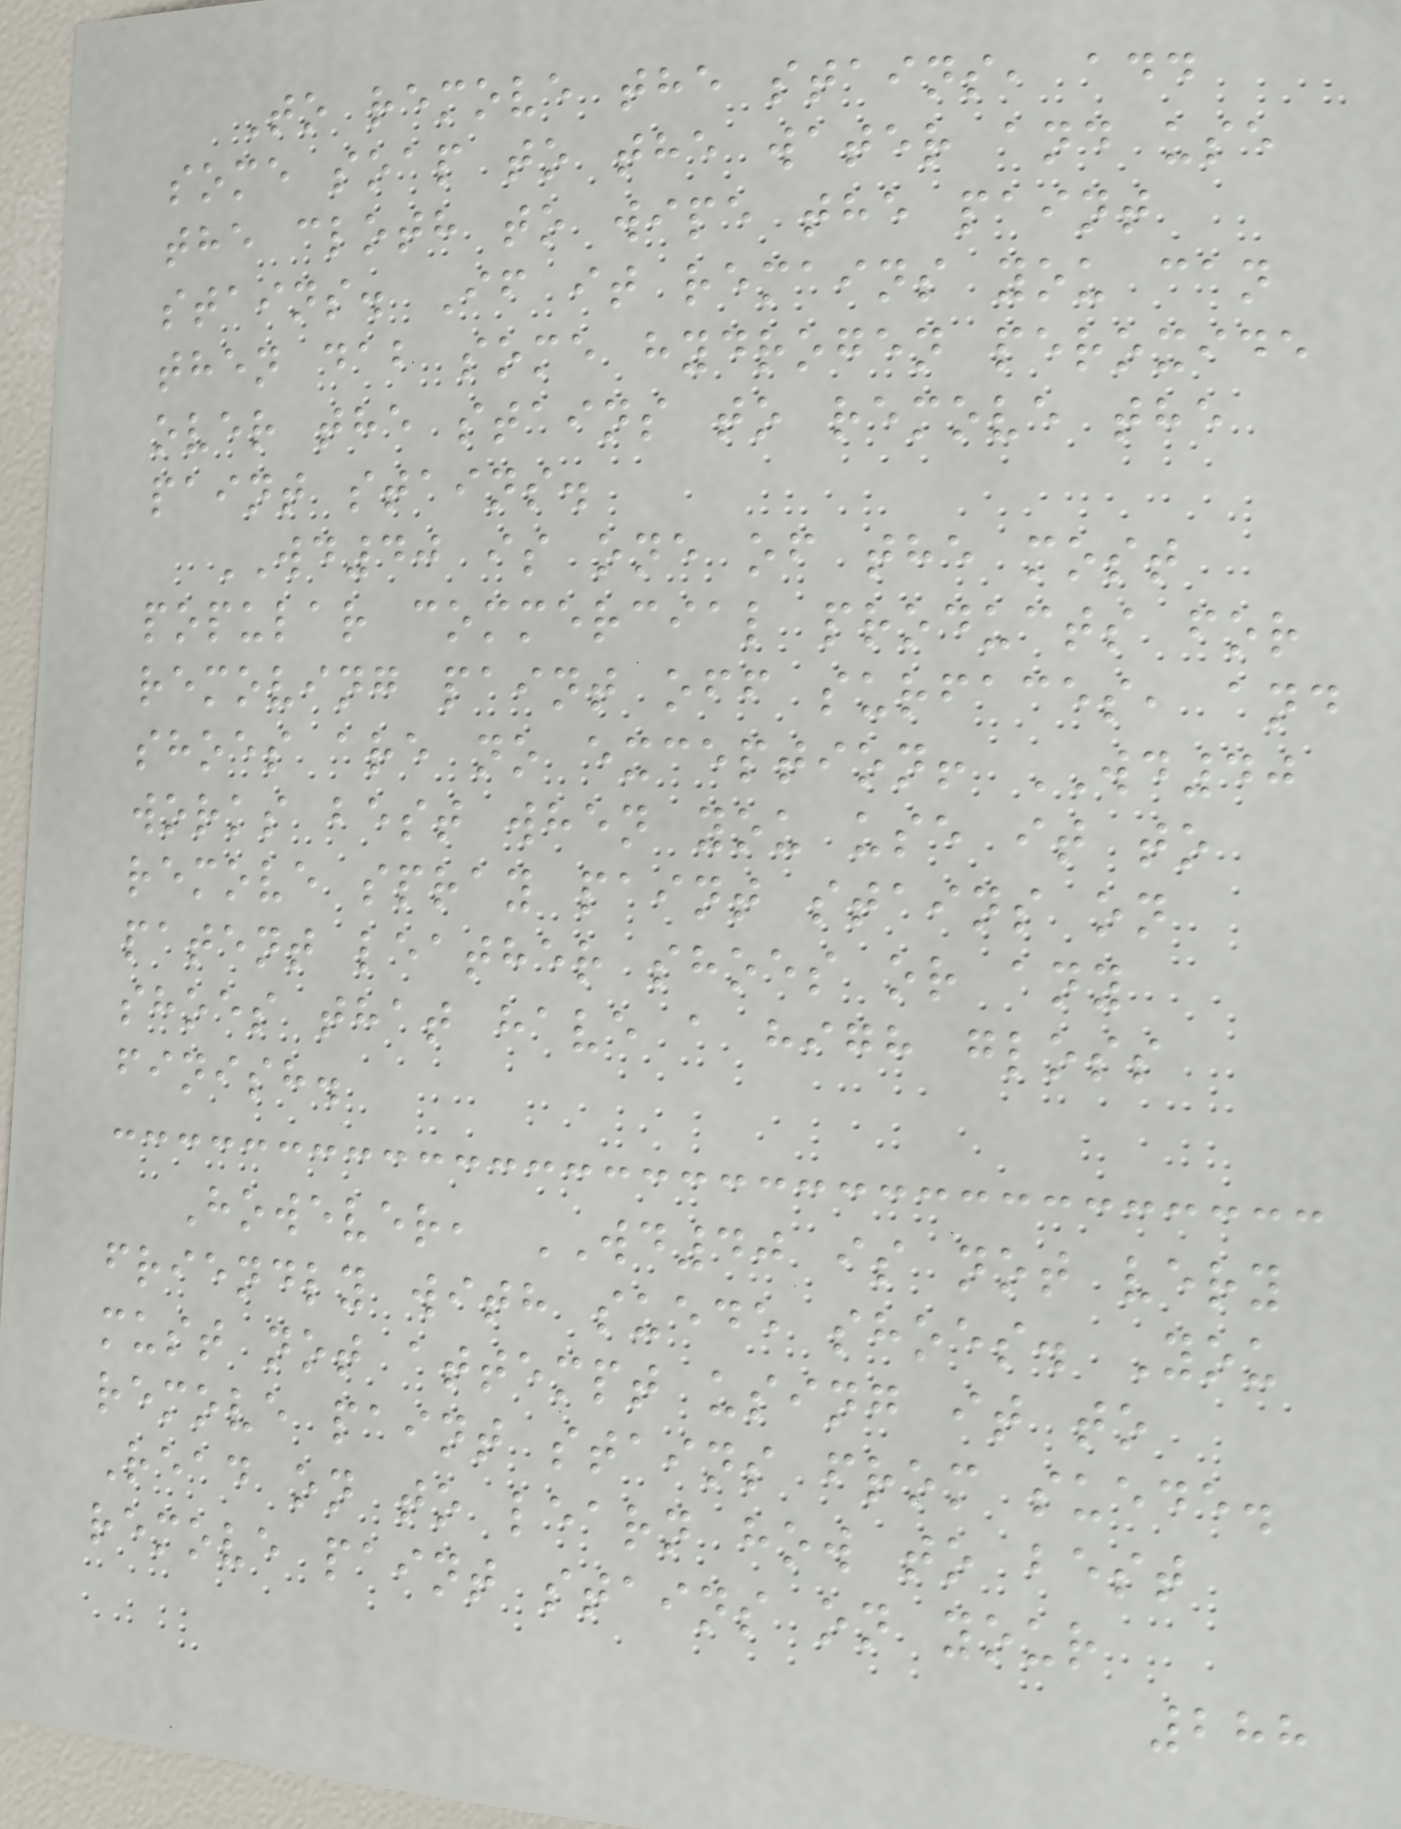To remove the stains, add
some soap to the water and use
the cloth to wipe the paint
stains. If it remains you can
then dab some hydrogen peroxide
over the stains to remove the
paint stains.
WD40 is one of the most
popular commercial products for
removing paint off surfaces, and
shoes are no exception! WD40
works best when you use it to
remove spray paint stains on
patent leather shoes or any
shoes that have a high gloss
finish.
However, WD40 is not very
friendly with suede shoes. You
must not attempt using it to
remove paint stains from suede.
Read on to learn how to best
remove paint stains on your
288
